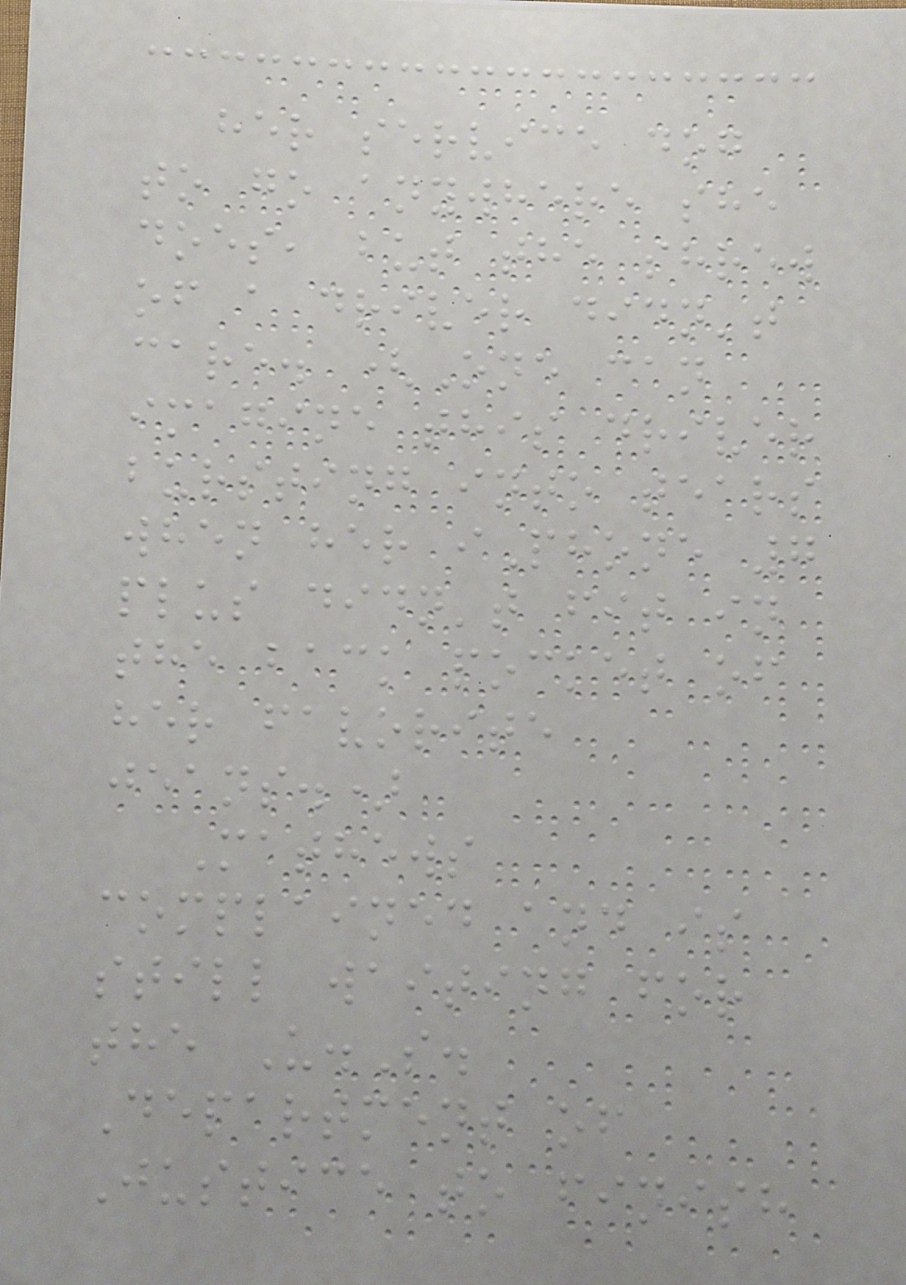her service dog
to go anywhere she
does, but the shrew
of a driver didn't
care. (One can
imagine this driver
bursting into tears
when her iPhone 7
plus didn't fit in
the back pocket of
her favorite
jeans.)
Mathews
complained and is
still waiting for
the U.S.
Department of
Justice to finish
